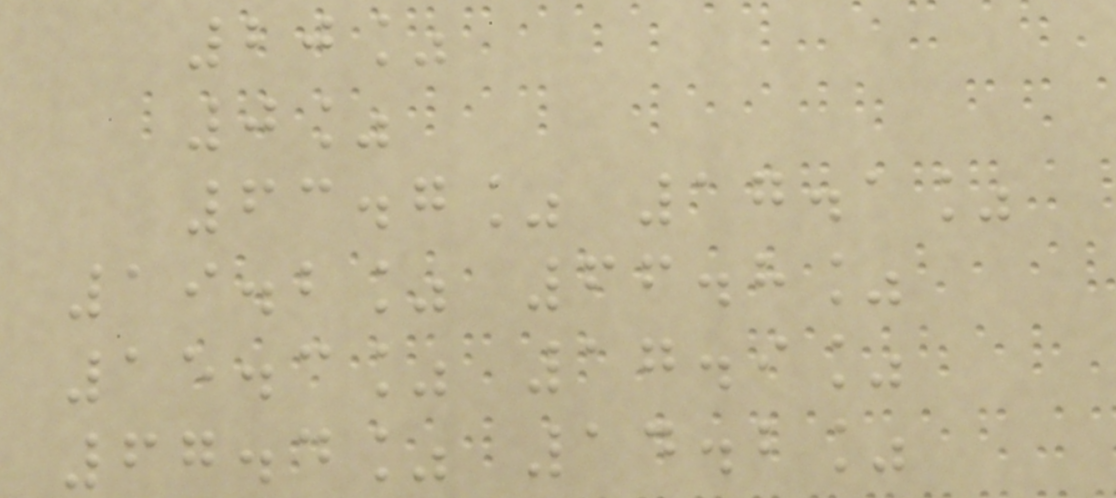20%
0%
63.7% 17.1%
19.2% 66.8%
15.3% 17.9%
67.4% 14.2%
